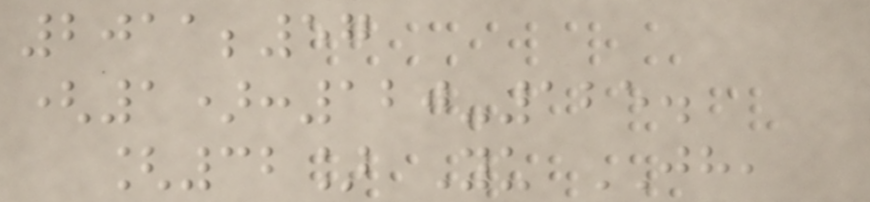2011;57
(1):120-125.
[32] Yu JH,
